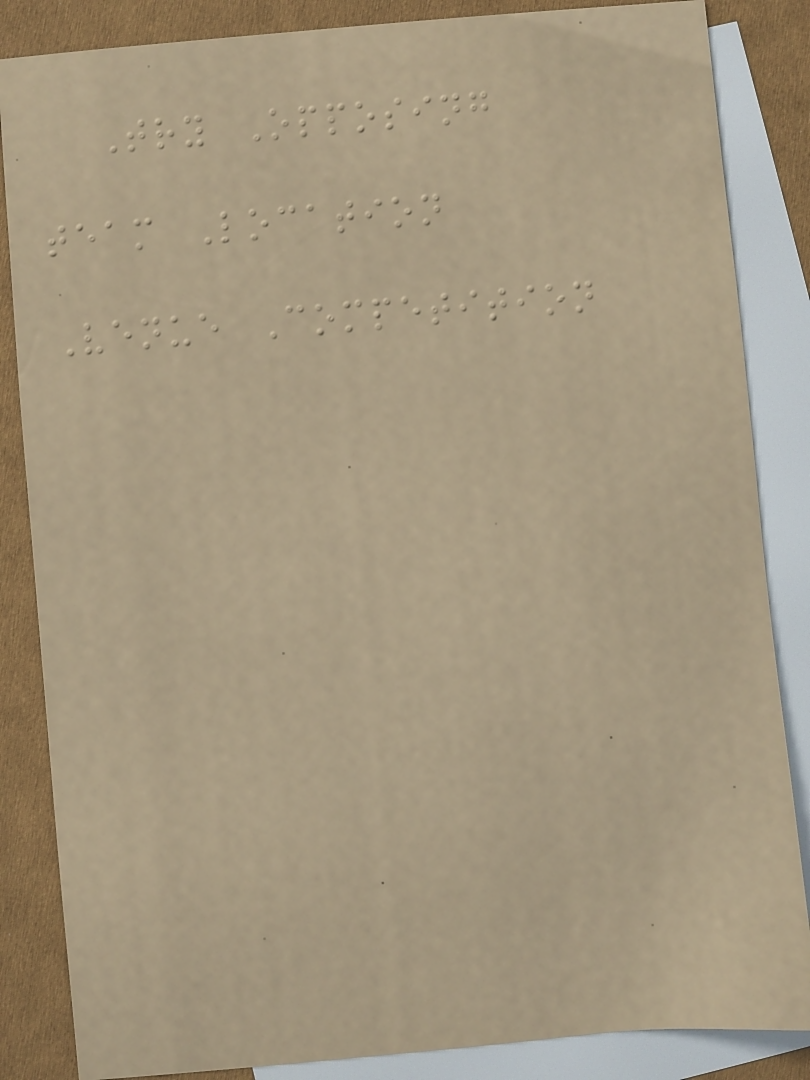Try Opposing
team Location
Venue Competition
